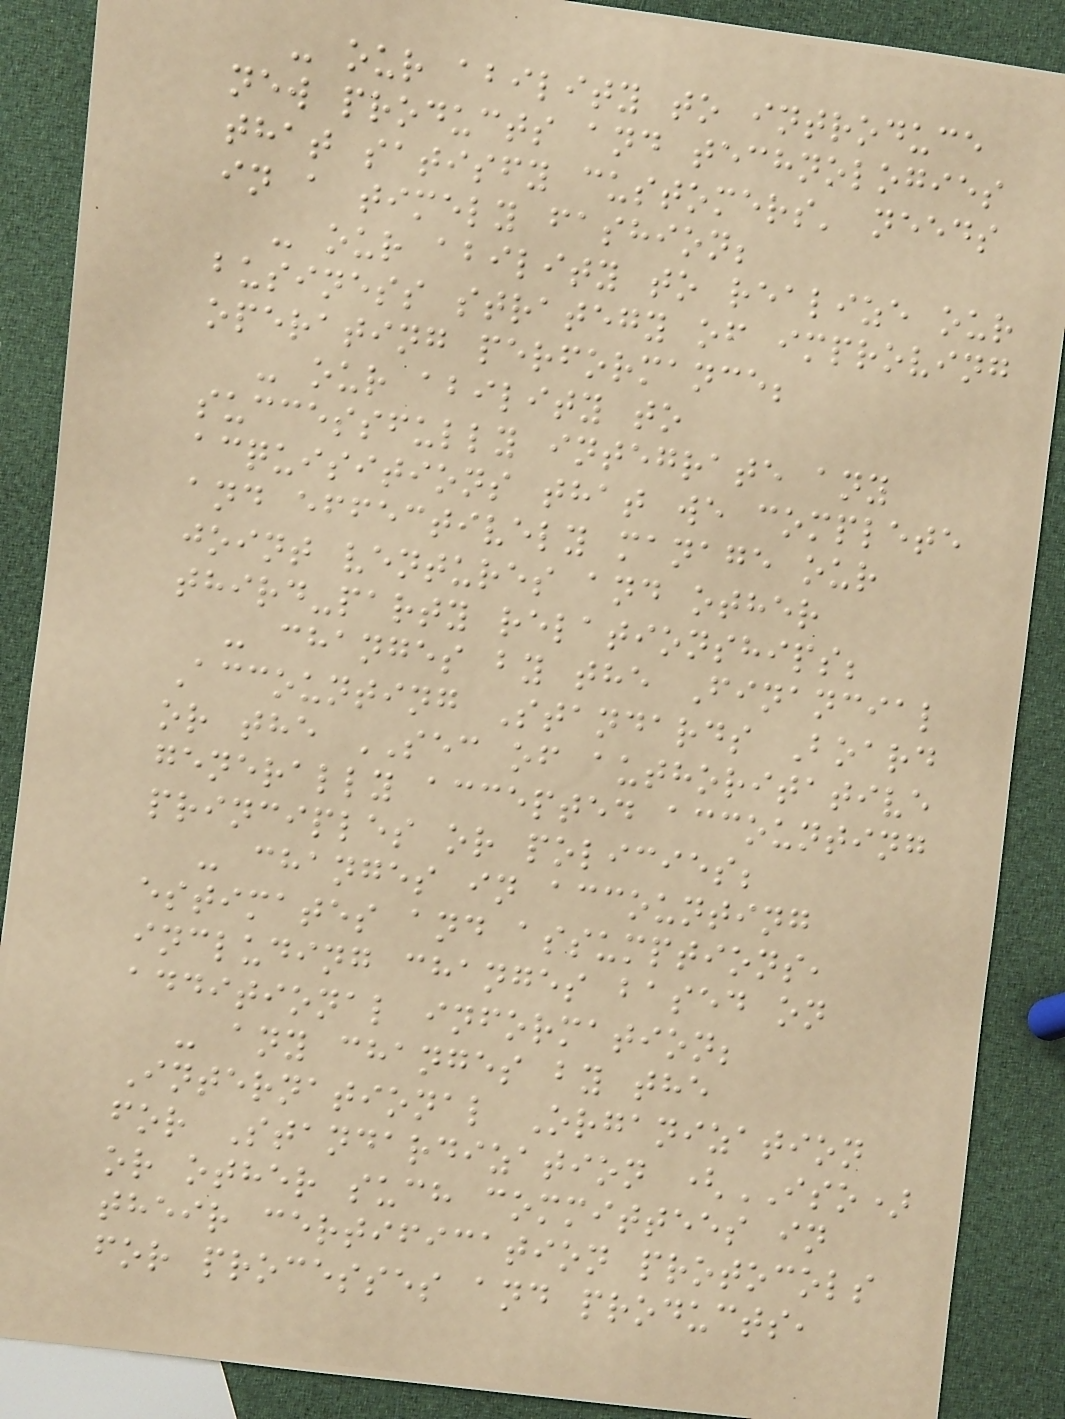- our ability to introduce
new products and technologies
that satisfy customers' needs
in a timely fashion;
- our ability to realize our
business strategy of improving
operating performance;
- our ability to
successfully integrate any
acquisitions that we complete
and effectively manage our
joint ventures and other
third-party relationships;
- changes by the Financial
Accounting Standards Board
or the SEC of authoritative
generally accepted accounting
principles or policies;
- changes in accounting
estimates and assumptions,
including changes based on
additional information;
- any changes by the
International Organization
for Standardization (ISO)
or other such committees in
their certification protocols
for processes and products,
